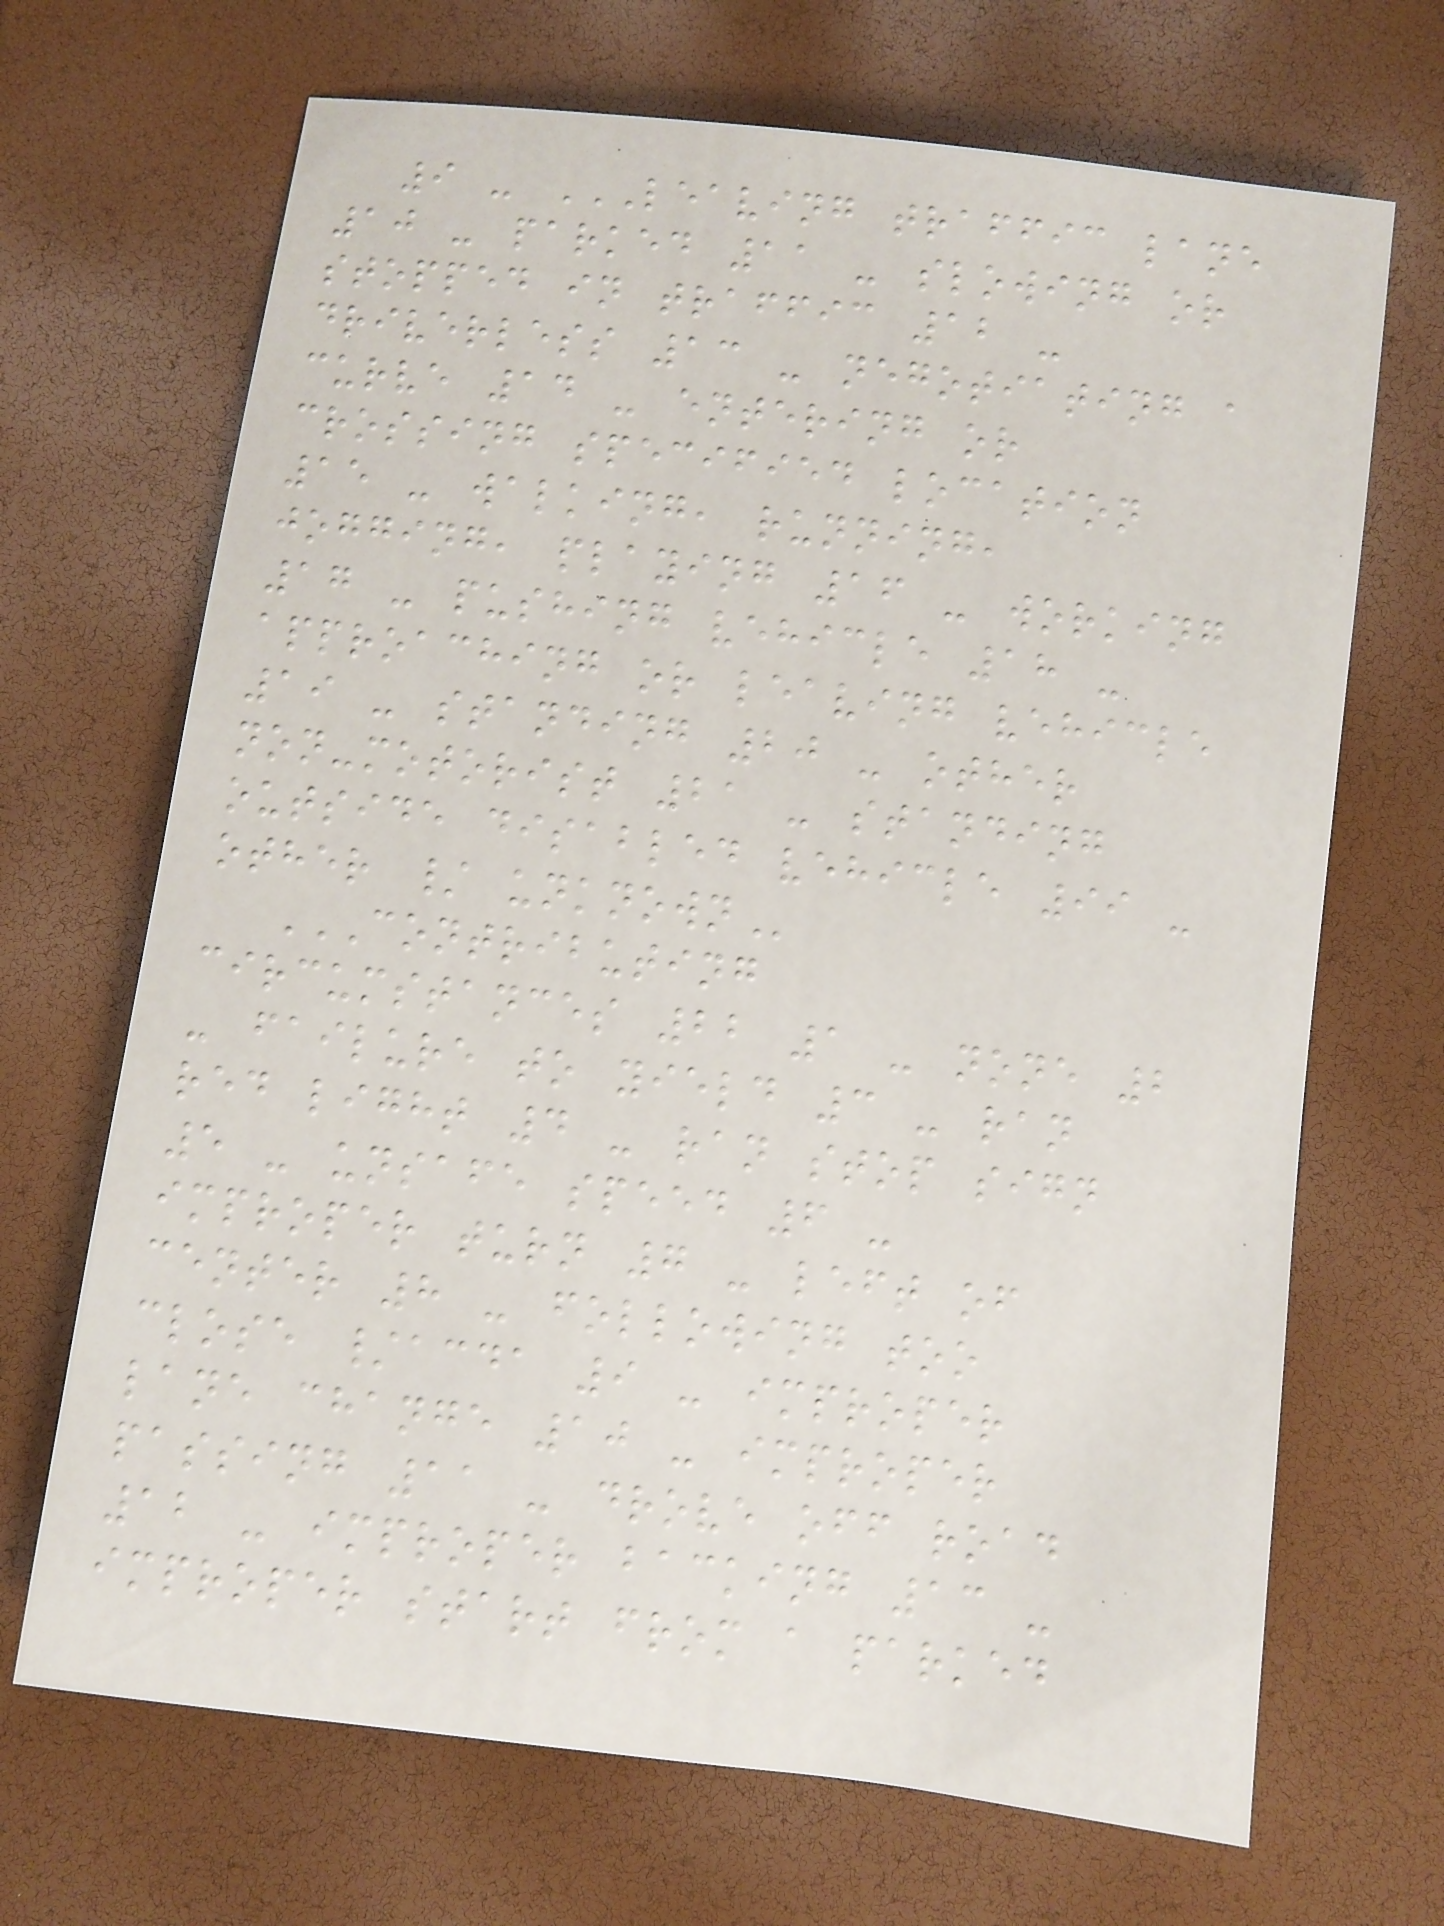9 - LEAVING TRAFFIC LANE
10 - PARKED 11 - SLOWING OR
STOPPED IN TRAFFIC 12 -
DRIVERLESS 13 - NEGOTIATING A
CURVE 14 - ENTERING OR
CROSSING SPECIFIED LOCATION
15 - WALKING, RUNNING,
JOGGING, PLAYING 16 - WORKING
17 - PUSHING VEHICLE 18 -
APPROACHING OR LEAVING VEHICLE
19 - STANDING 20 - OTHER
NON-MOTORIST 21 - STANDING
OUTSIDE DISABLED VEHICLE 99 -
OTHER / UNKNOWN
CONTRIBUTING
CIRCUMSTANCES 22 1 - NONE 2
- FAILURE TO YIELD 3 - RAN
RED LIGHT 4 - RAN STOP SIGN
5 - UNSAFE SPEED 6 -
IMPROPER TURN 7 - LEFT OF
CENTER 8 - FOLLOWING TOO
CLOSE /ACDA 9 - IMPROPER
LANE CHANGE 10 - IMPROPER
PASSING 11 - DROVE OFF ROAD
12 - IMPROPER BACKING 13 -
IMPROPER START FROM A PARKED
